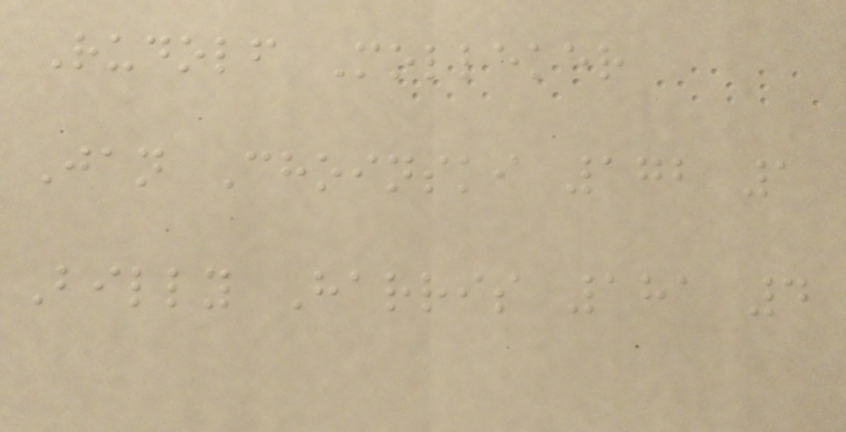Rudolf Molleker
Jan Choinski 172 1
Billy Harris 181 4
